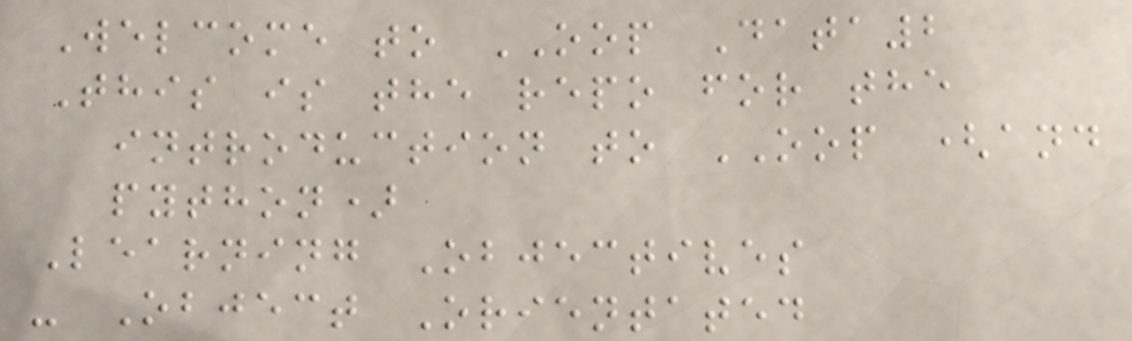Welcome to OOP Data2
This is the repo for the
introduction to OOP (and
python)
Learning Objectives
- Object Orientated
